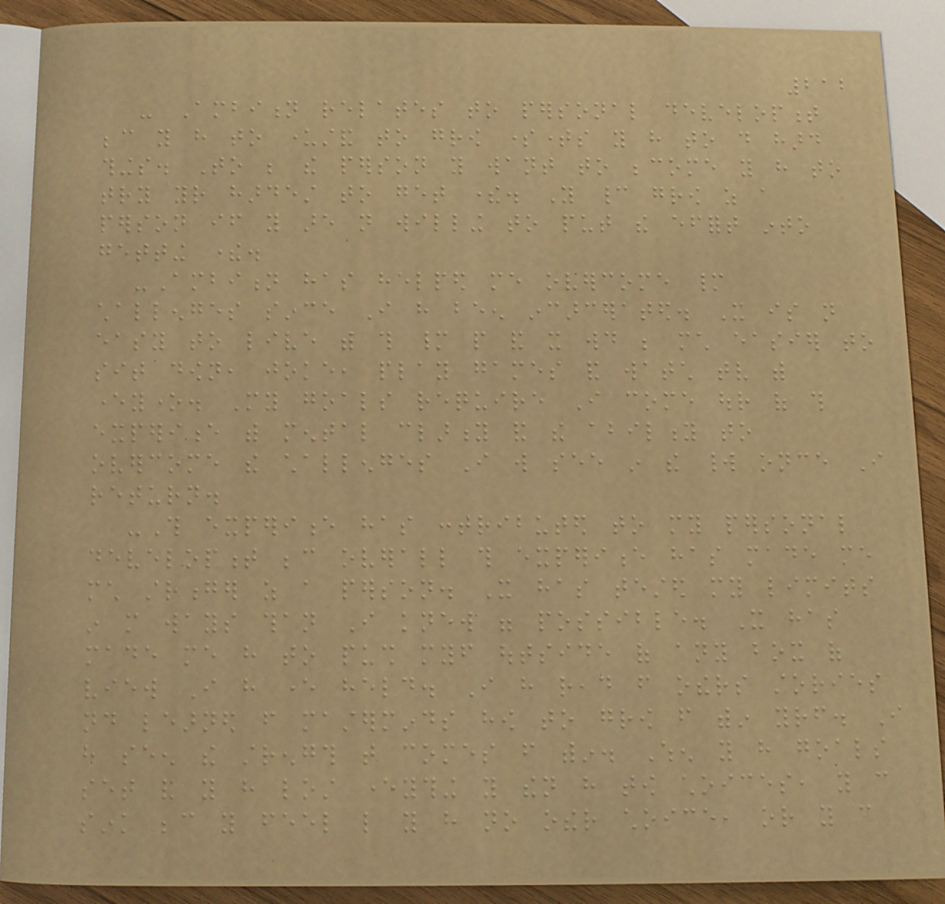212
- Ambition relates to personal development
because you have to understand to grow sometimes you have to do hard
things. To be the person you want to become you have to
try your hardest to get there. You cannot grow as a
person if you are not willing to put the effort into
getting there.
-Ambition has helped me overcome many
challenges since I have been incarcerated. It is not
easy to live with this many people and it would be much easier to
sit down, joke, play games and watch tv with
everyone. My goals require I come our of this
experience with mental clarity and the ability to
overcome the challenges I will see in the world once I
return.
-This experience has contributed to my personal
development because overall this experience has made me
much stronger as a person. It has tested my limits
in more ways than I knew were possible. It has
made me have to push myself outside of any box of
view I have ever held. I have read from others stories
nd learned from masterminds how to grow from within yourself. I
have seen the strength that comes from within. When you have goals
set and you have lost everything you then have tow choices, you can
sink because you feel like you have no other choice, or you can
